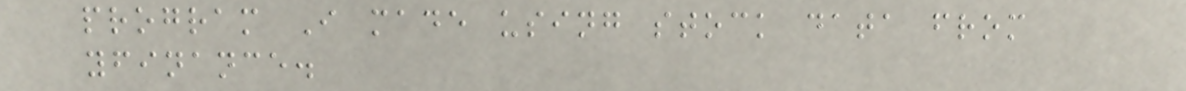program I made using stock data from
yfinance.
